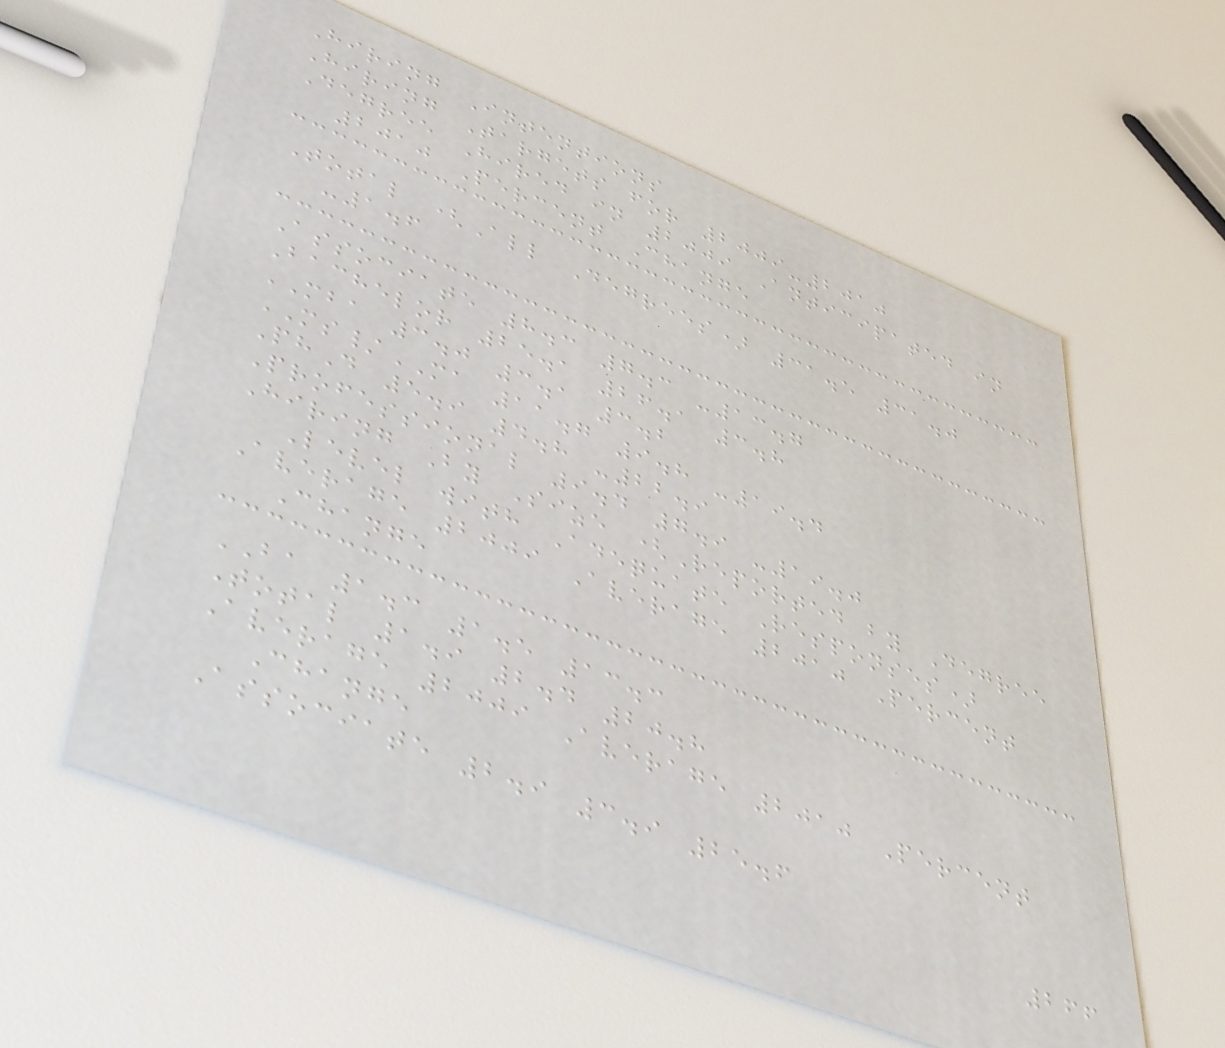Hiring Intentions
Hiring Targets for 2009-2010
Degree Hired in 2009 Anticipated in
2010 Percent Change
Total (All Degrees) 31.5 31.0
-1.6
Associate 8.3 7.3 -13.7
Bachelor 25.1 26.1 3.8
MBA 3.0 3.1 3.2
MS/MA 11.7 9.8 -19.4
PhD 5.9 4.8 -22.9
Professional 9.4 7.9 -19.0
Hiring By Size (Reported by Degree
Level with Adequate Responses)
Average 2009 Average 2010 Percent
Change
BA 1.3 1.5 13.3
Total 1.9 2.4 20.8
Average 2009 Average 2010 Percent
Change
Associate 2.9 3.9 25.6
266
